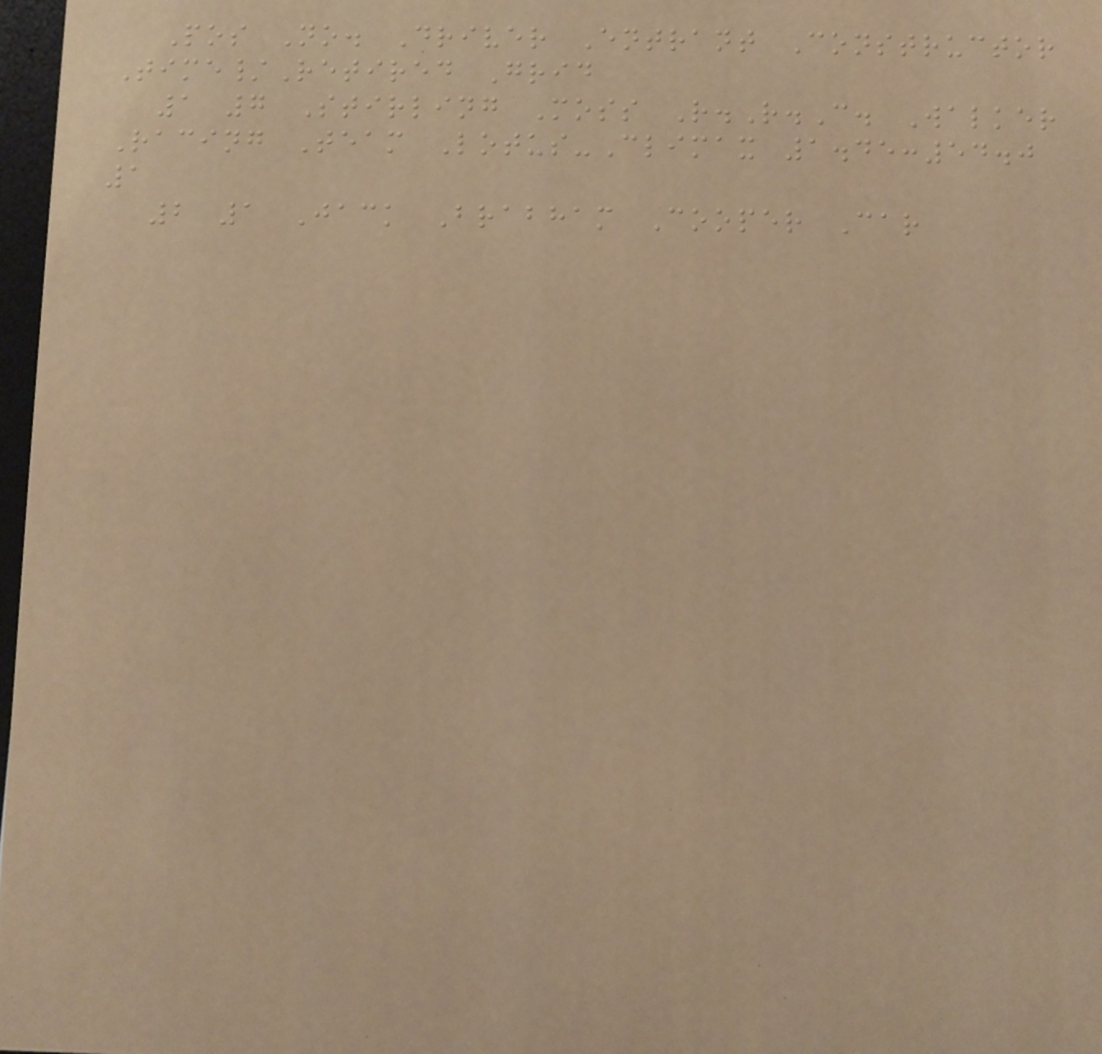Pos No. Driver Entrant Constructor
Time/Retired Grid
1 7 Stirling Moss R.R.C. Walker
Racing Team Lotus-Climax 1.45:54.0
1
2 1 Jack Brabham Cooper Car
